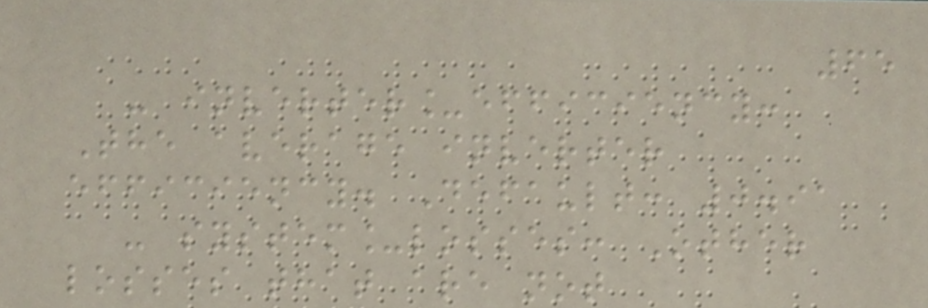65
- inverter_efficiency:
The average inverter
efficiency. Default: 0.91
- system_losses: Other
losses that are not
